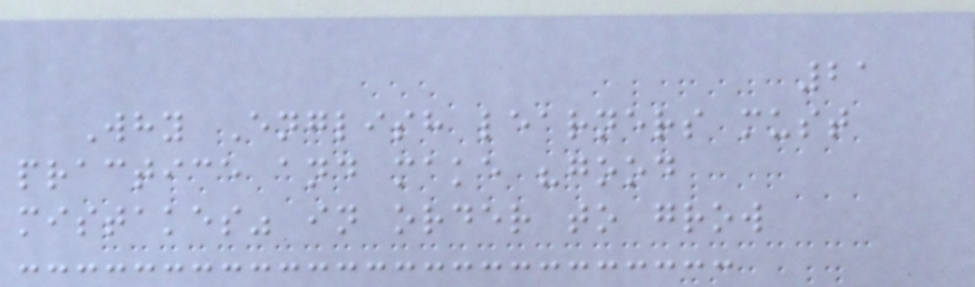21
Why English learners must
practice and make "good
mistakes" in order to grow
